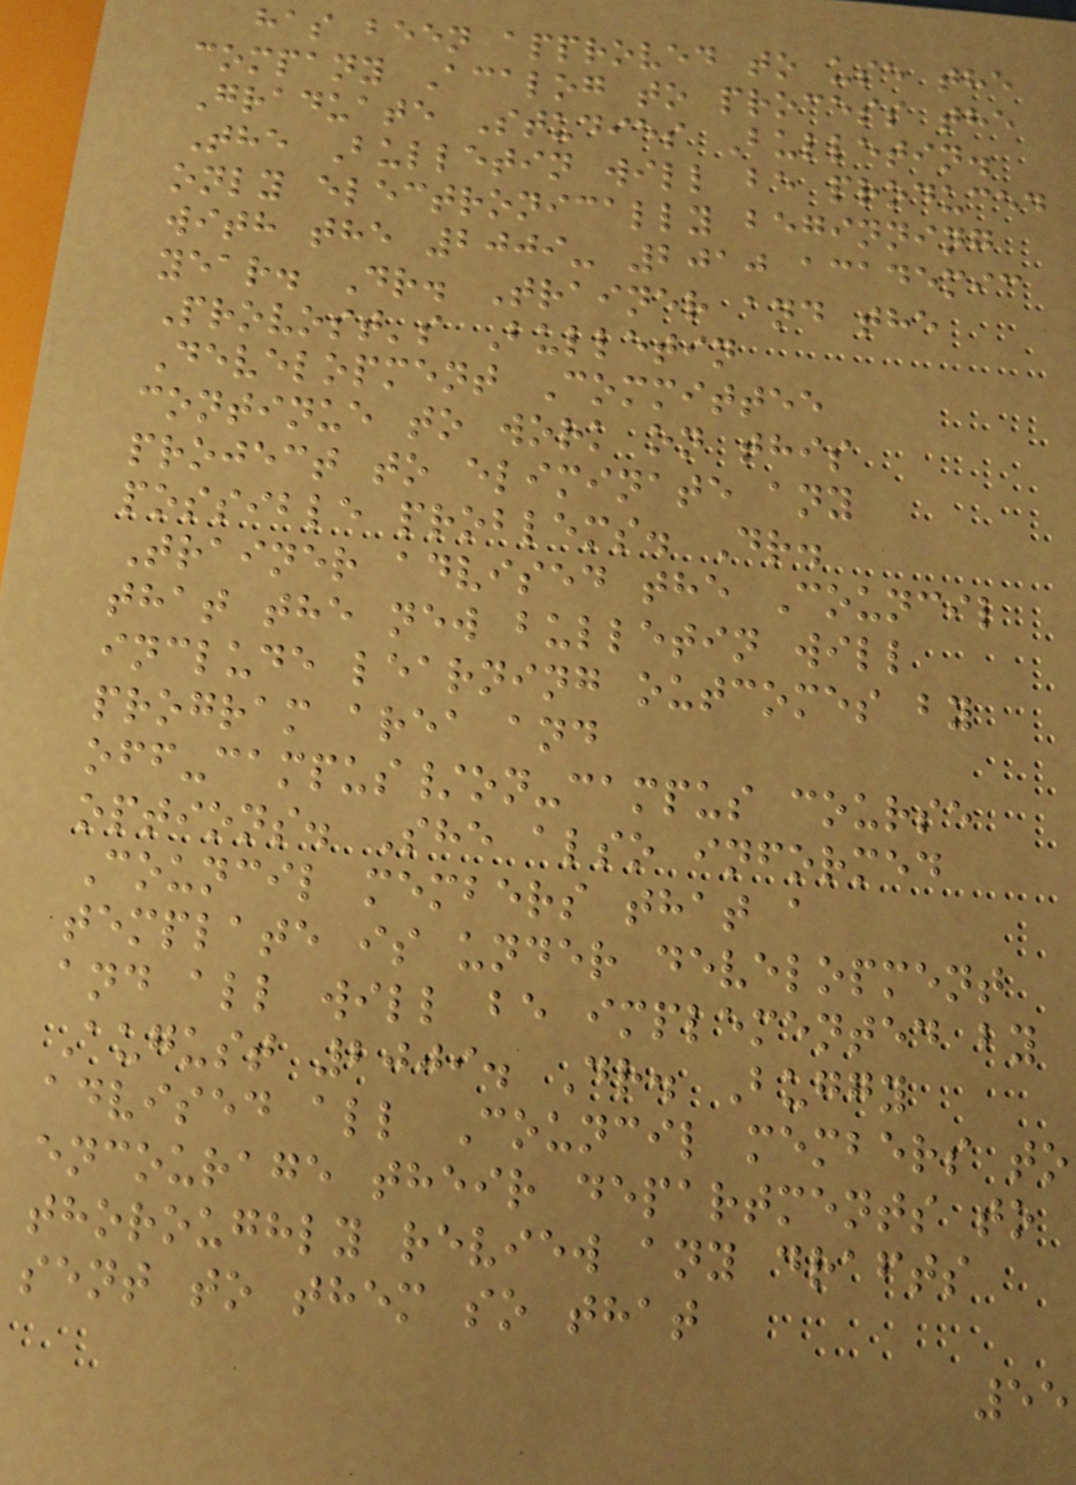has been approved to use the
company Acalog to process the
Graduate Studies Bulletin.
The Bulletin will be produced
only electronically beginning
with the 2009- 2010 academic
year. Dr. Trainer and the
Provost's Bulletin
Development Committee
continue to work on this
project to eliminate any
possible problems. Dr.
Trainer advised the Council
that the new bulletin will
include learning outcomes by
program area and
off-campus/on-campus course
options. She also informed
Council members that a
template is under development
and all will be implemented by
August 2009. Dr. Buggy
advised all Council members to
encourage their departments to
thoroughly review any drafts
sent to them so that
55
